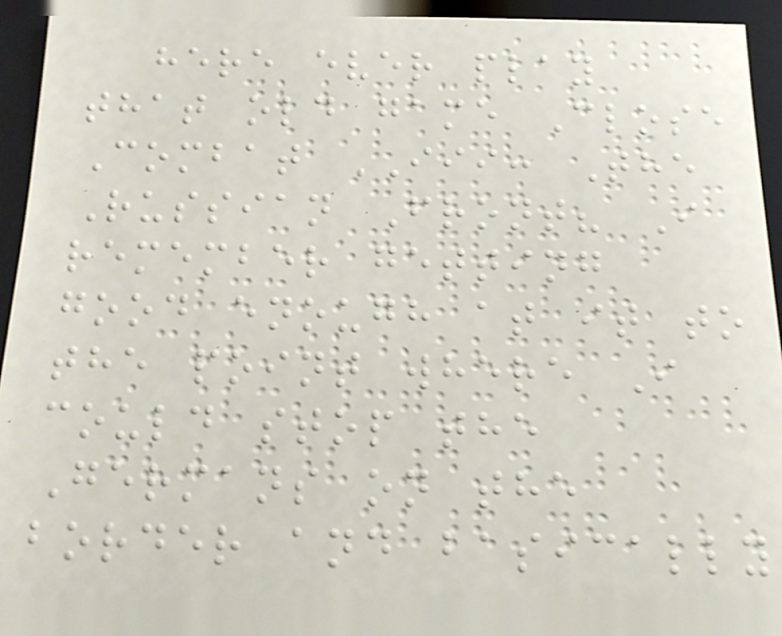here ever play
that old game Close
Combat III: The
Russian Front? I
remember getting
good enough at it to
the point where I
could stop the
Germans on the
border and basically
